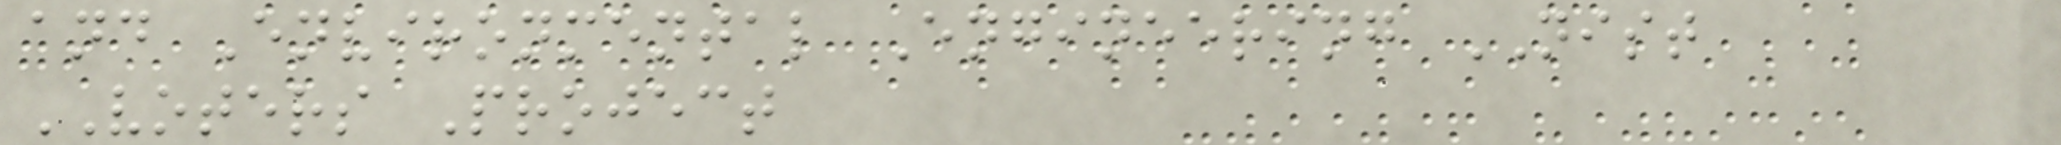and Environmental Engineering NIST
VOTERS Project
